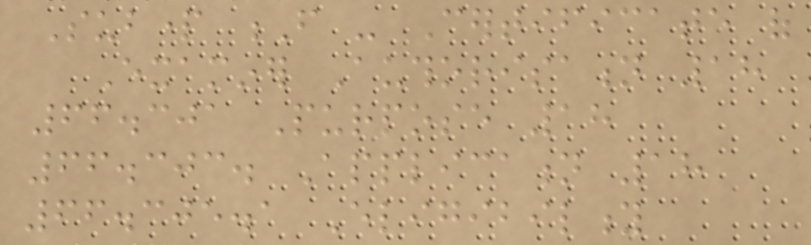Subpart F - Certificate of
Examiner Authorisation 18
66.301 Purpose 18
66.303. Application 18
66.305.1 Eligibility
